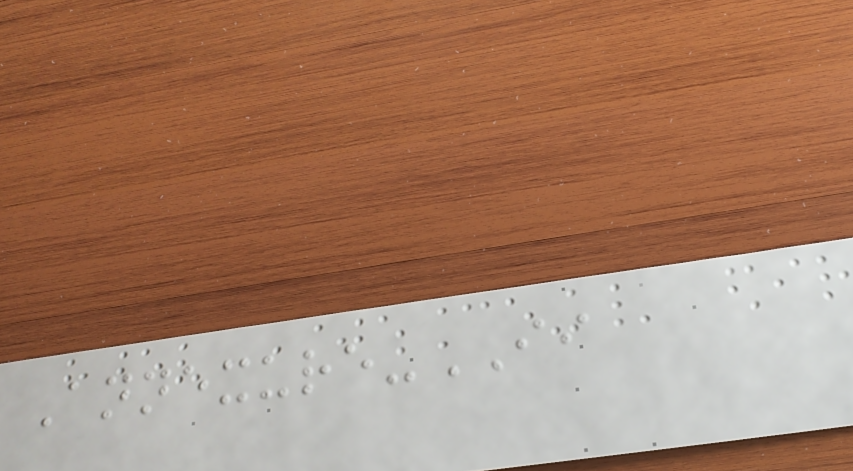Annexure-II
